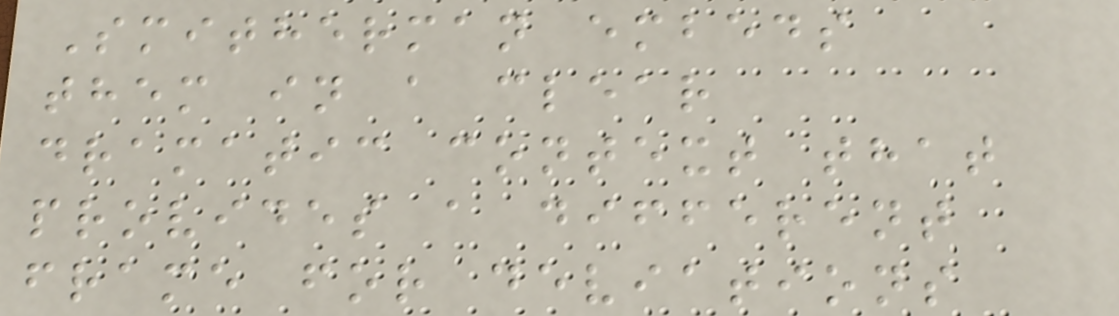Smitherman embeds
them in a clear
dramatic context that
provides a different
frame for deviations
